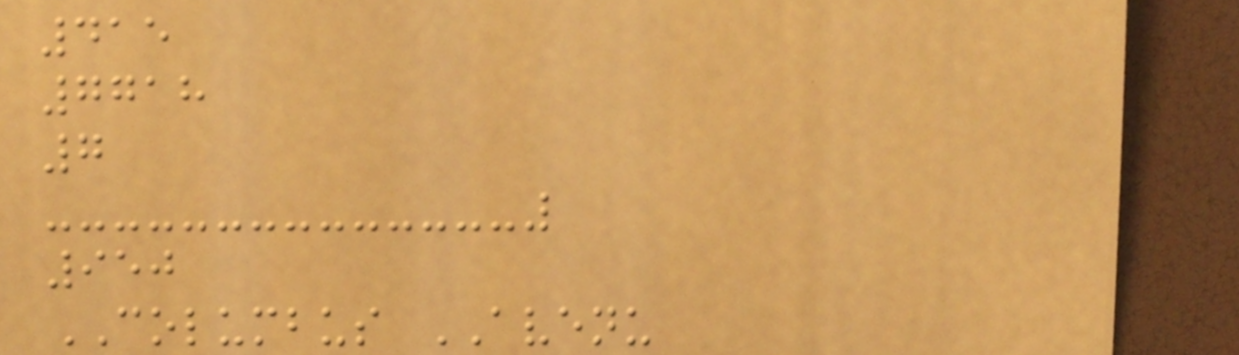415
7718
7
950
COLUMBUS AVENU
